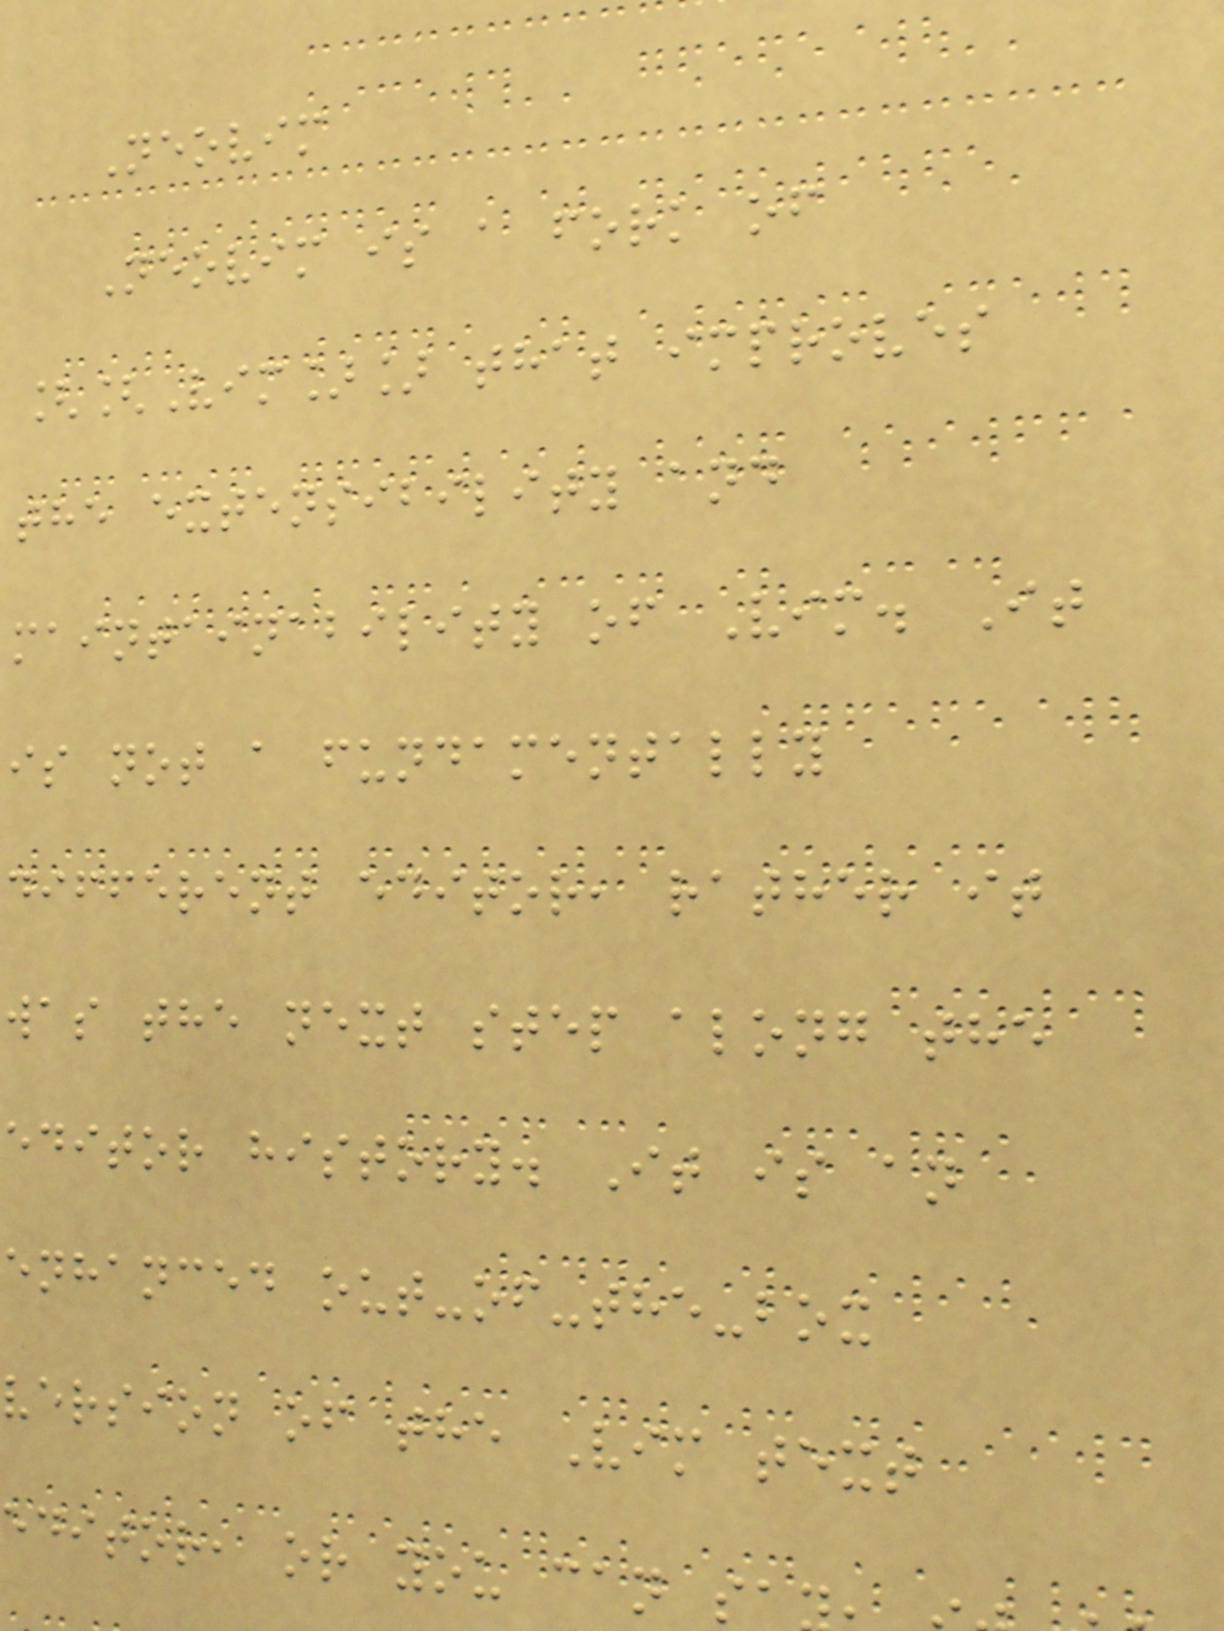Neovim
Neovim is a fork of
[[Vim]] that improves
the extensibility and
maintainability of Vim. It
is not a fundamentally
different editor, rather it
was the next step along the
editor history. It is an
enhanced out-of-the-box
version of the Vim text
editor, or you can sa
